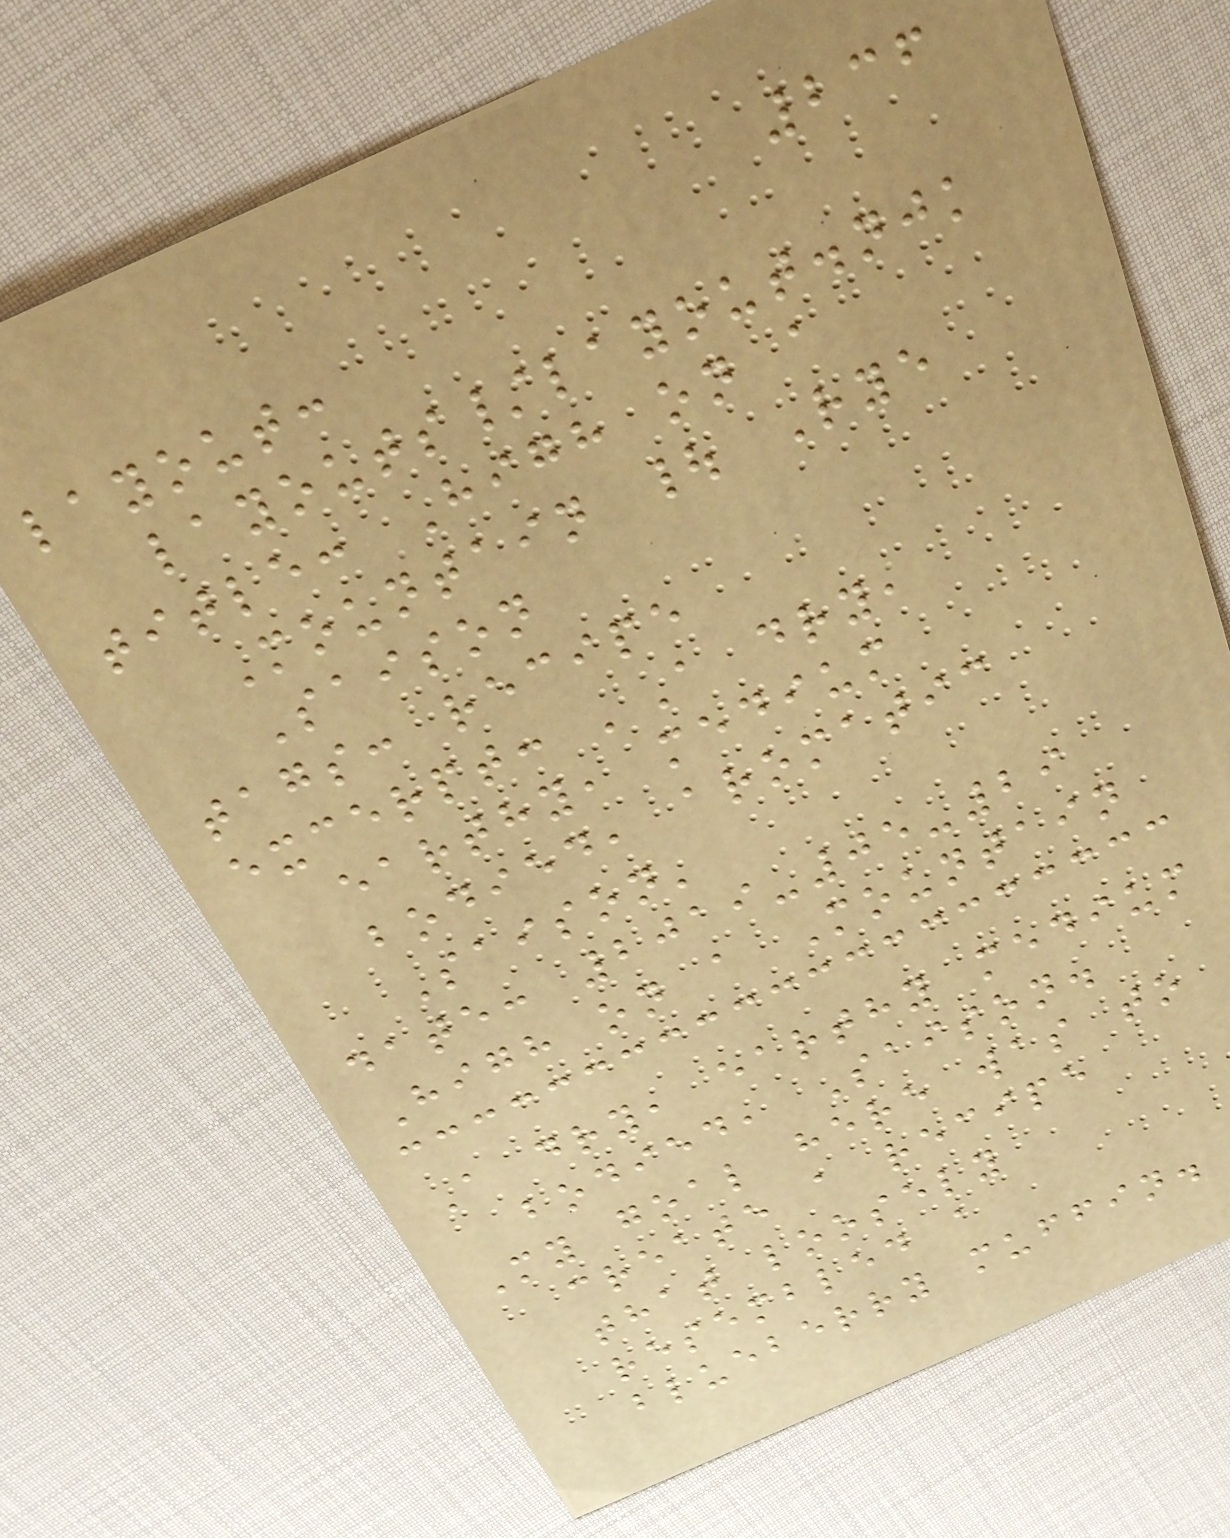236
layout:
layouts/layout.njk
title: High on a
Mountain | Rye
Saison
tags: recipe
excerpt: 'A dry,
earthy, medium
bodied, aromatic
Saison'
date: 2019-05-29
High on a Mountain
A dry, earthy medium
bodied, Saison.
My goal here was to
create a recipe
that loosely
resembled a
blueberry muffin.
